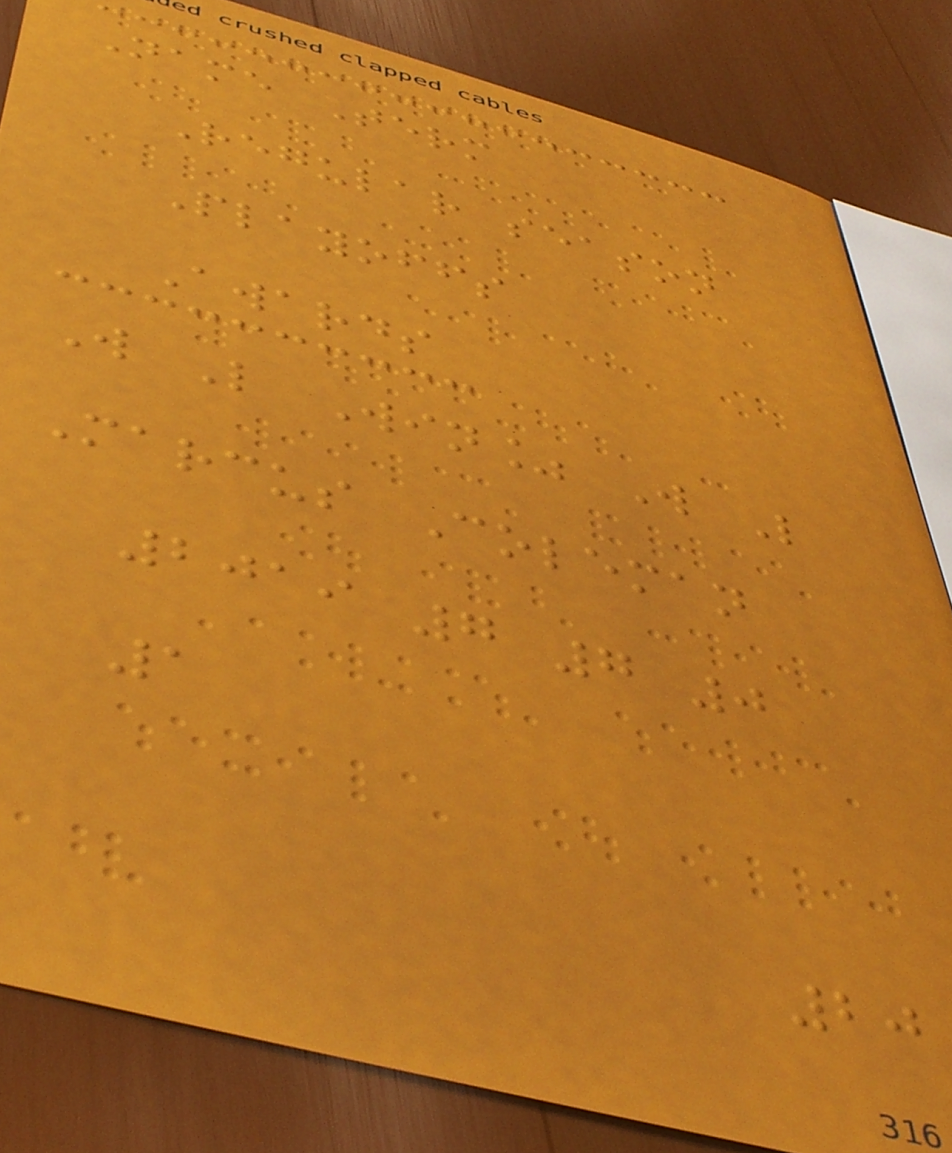Name Term
Regular season
Playoffs
Awards
W L Win% W L
Marcus Coleman
2019 7 7 0
1
20
